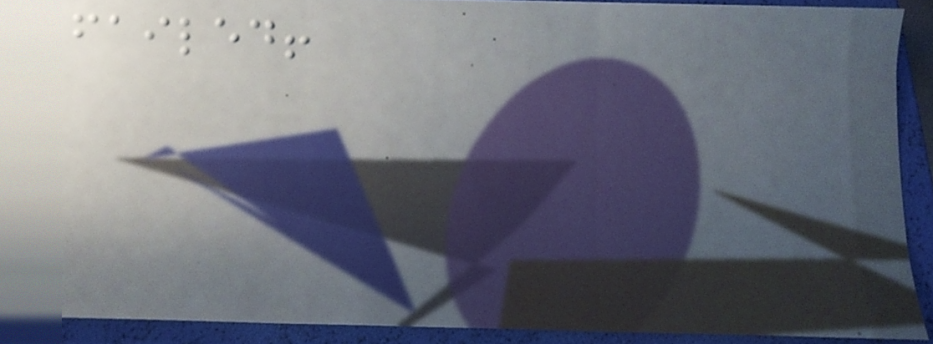failed!
